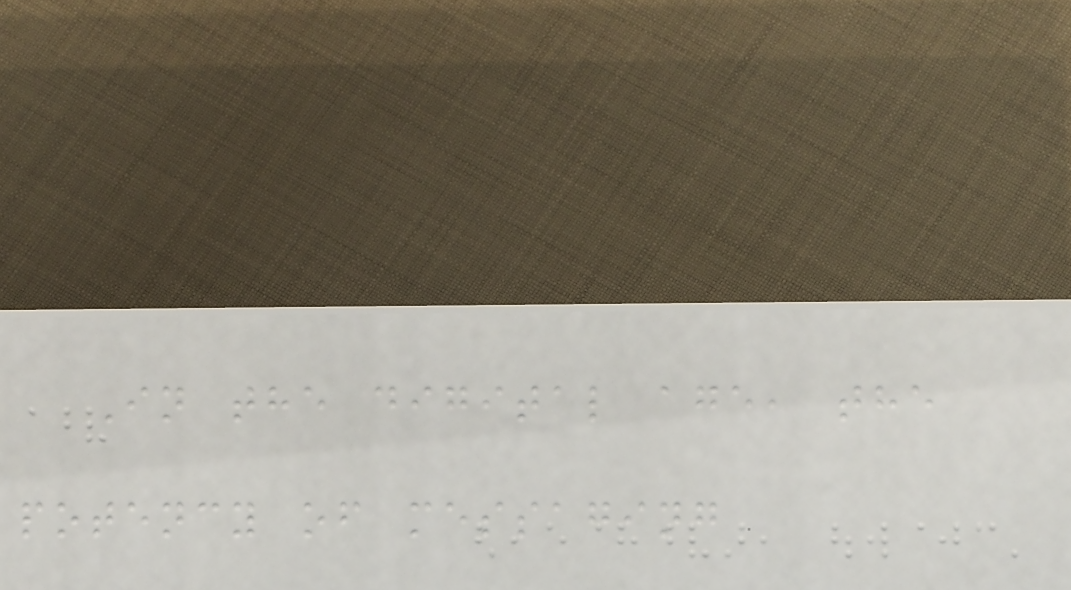In the digital age, the
potency of messaging
